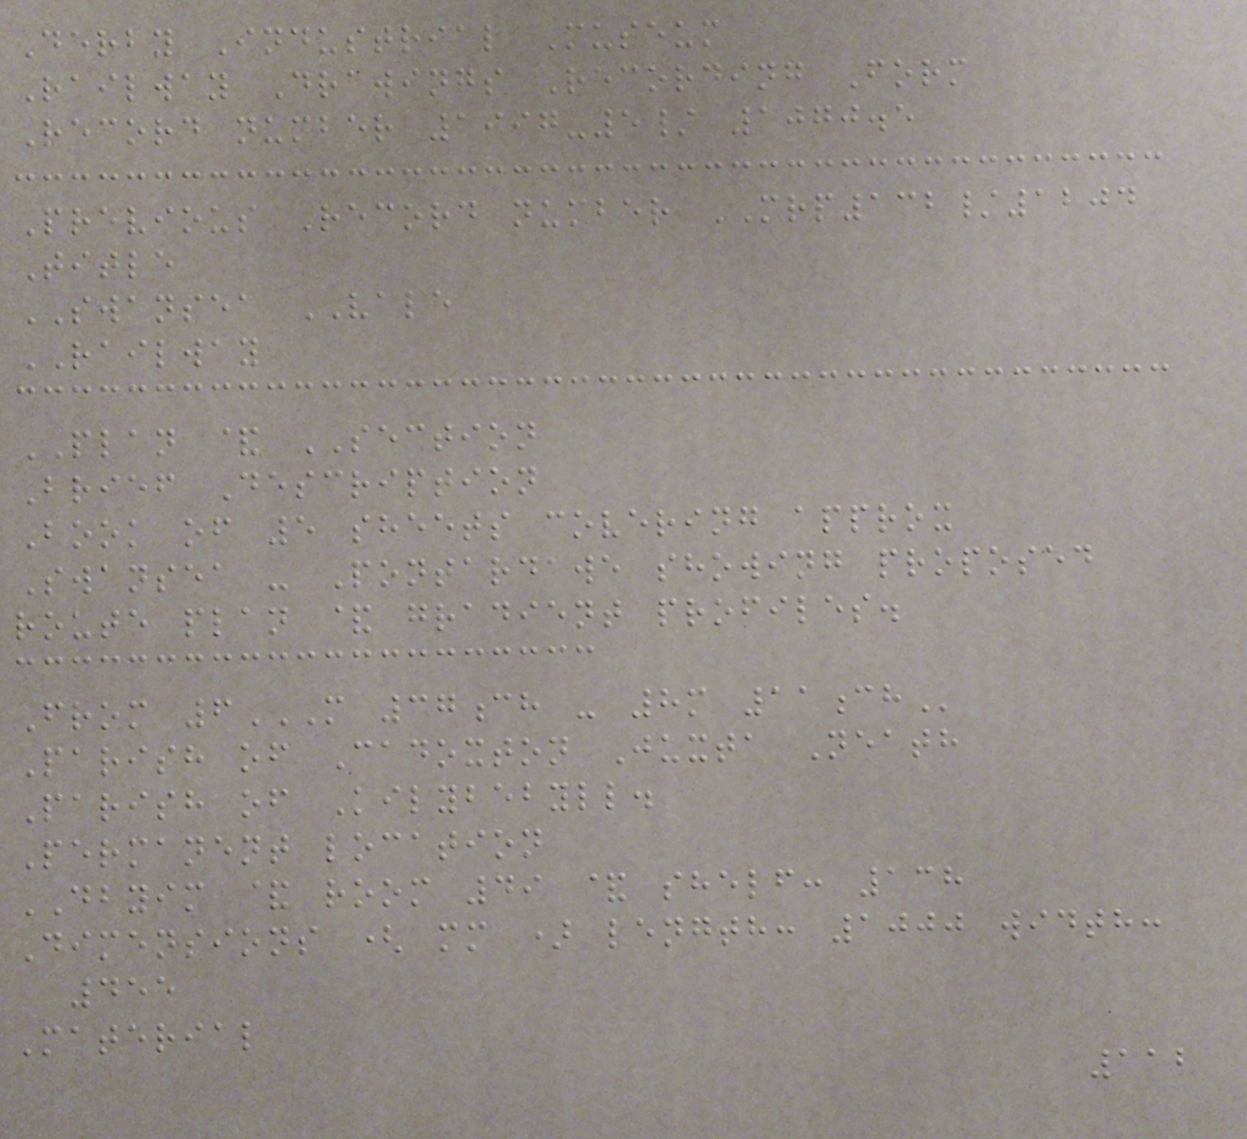Derby Industrial Museum
Railway Drawings Recording Form
Record number 1997-5/ 1070.5
Previous Record number MRP132/1204
Title
SWANSEA VALE
RAILWAY
PLAN & SECTION
Brief Description
Book of 5 sheets covering approx
Swansea - Pontardawe showing proposed
route plan & gradient profiles.
From 6M 37CH - 8M 11CH
Parish of Cadoxton Juxta Neath
Parish of Kilybebyll.
Permanent location
DBYIM & room 49 & shelf: 138
Dimensions ( mm ) length: 1000 width:
455
Material
112
